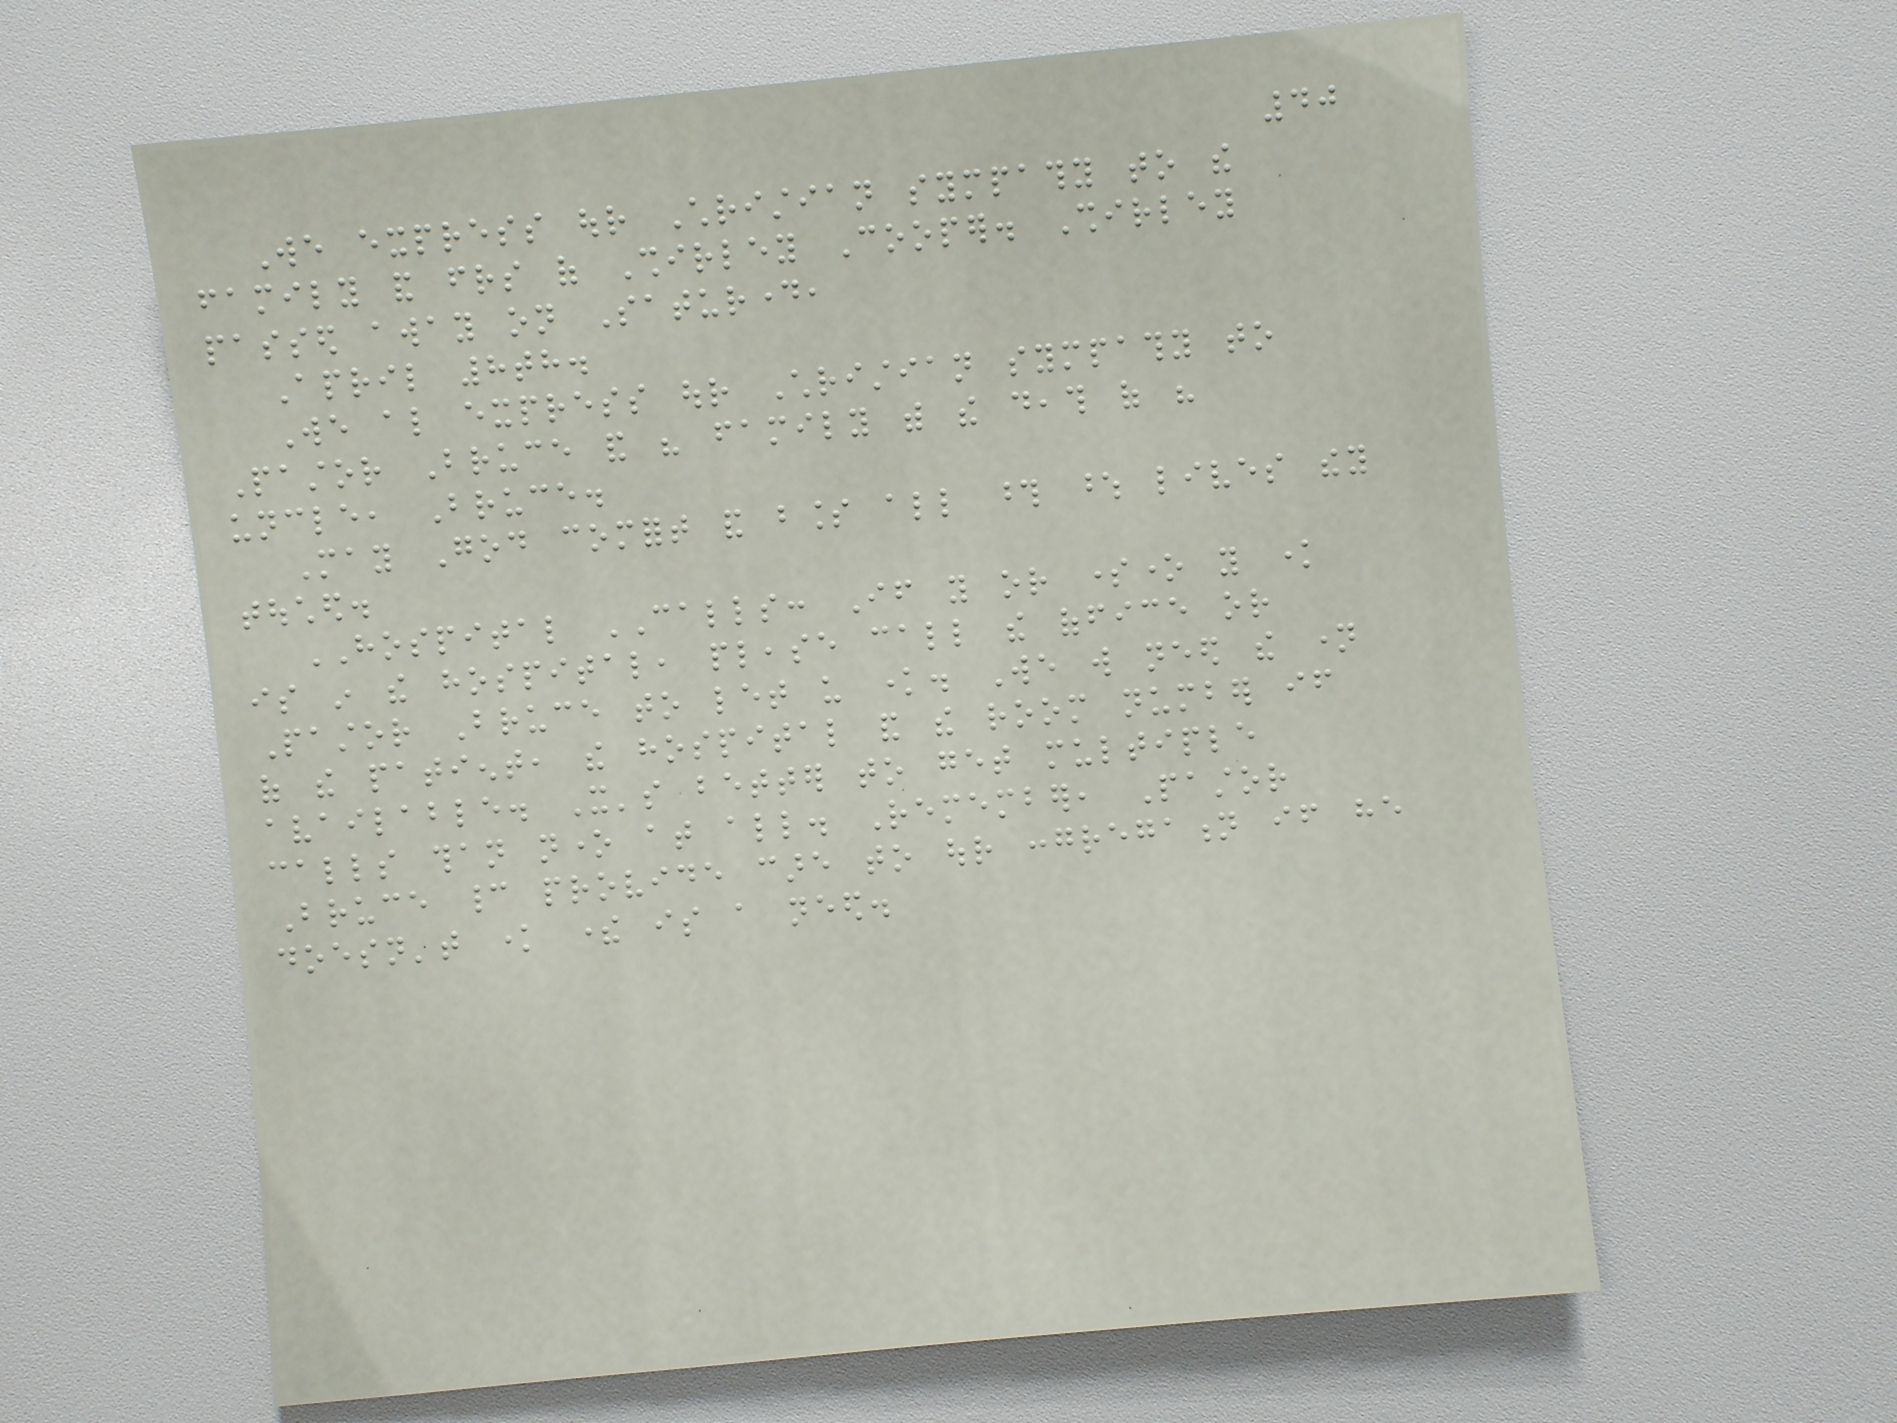40
We express our Christian sympathy to the
family and friends of Shirley Cooper. Shirley
passed away on Saturday,
April 8th.
We also express our Christian sympathy to
Pastor Bruce and his family with the death of his
uncle, Bruce.
May God comfort and bless all those whose lives they
touched.
HOSPITAL CALLS: If you or someone you know
is in the hospital, please call the office or
Pastor Bruce to let us know. We will need the name
of the patient, the hospital and the room number if
available. It's better to get multiple
calls than none at all. Remember, Pastor
Bruce cannot provide care to our congregation if he
doesn't know there is a need.
